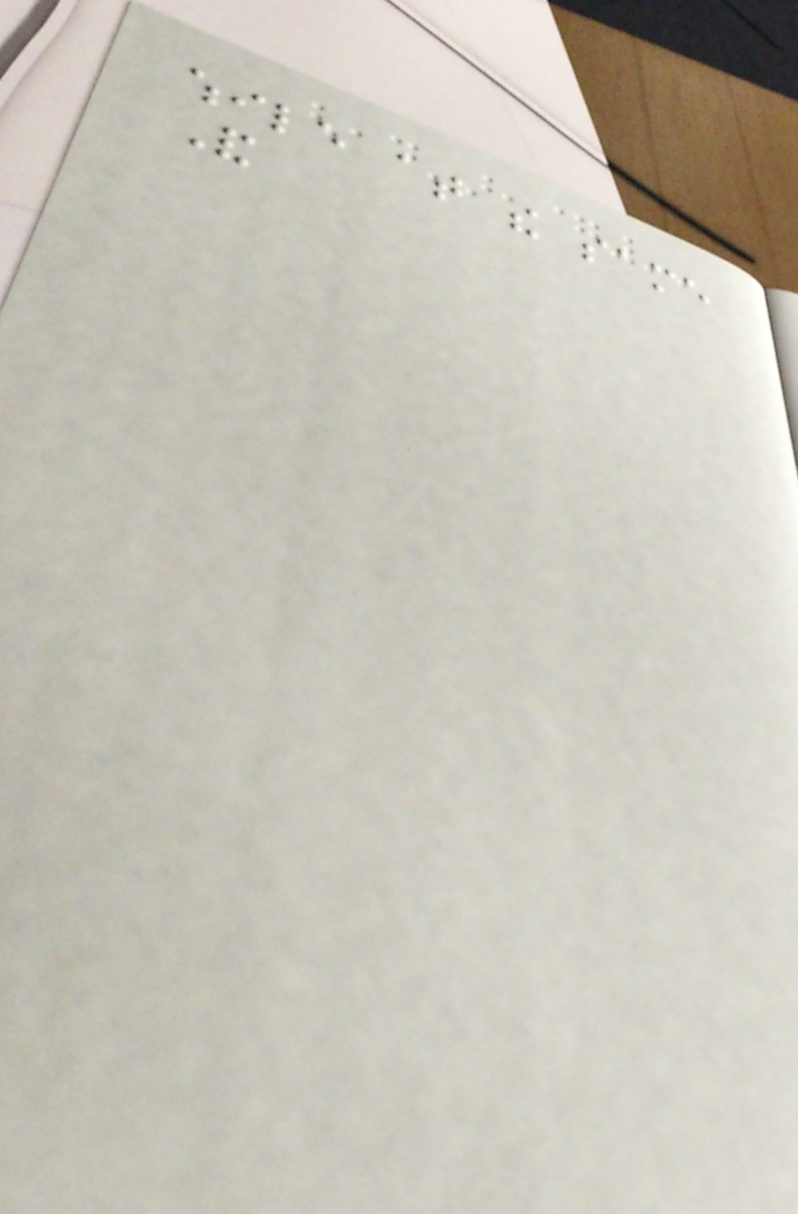while at the same
And
